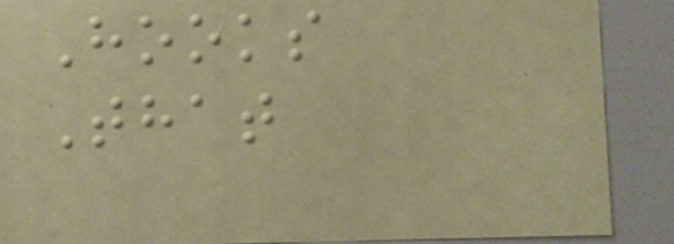Hooks
That
